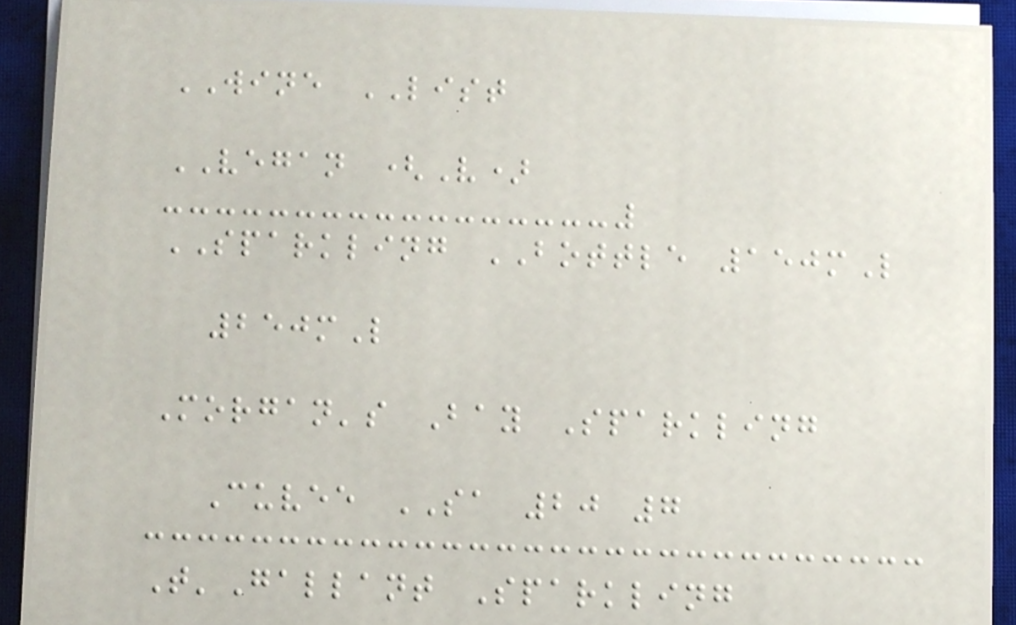WINE LIST
VEGAN (V)
SPARKLING BOTTLE 150mL
250mL
Morgan's Bay Sparkling
Cuvee SA 20 7
T'Gallant Sparkling
